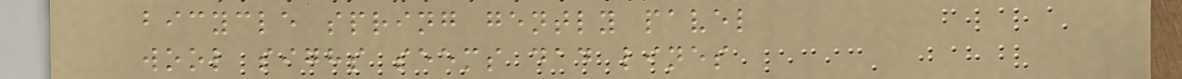bicycle spring gently pavel
wool sighs seems dad lines
